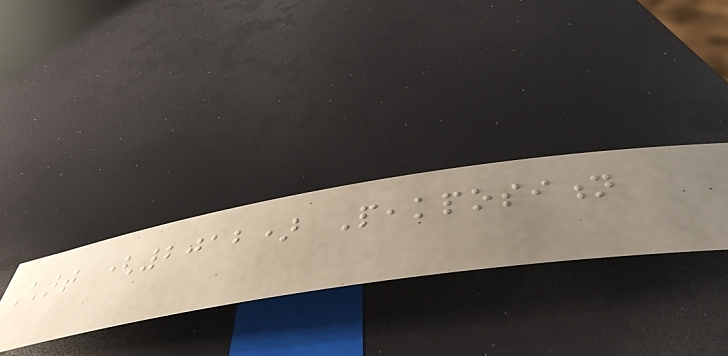Chart (2012) Peakposition
